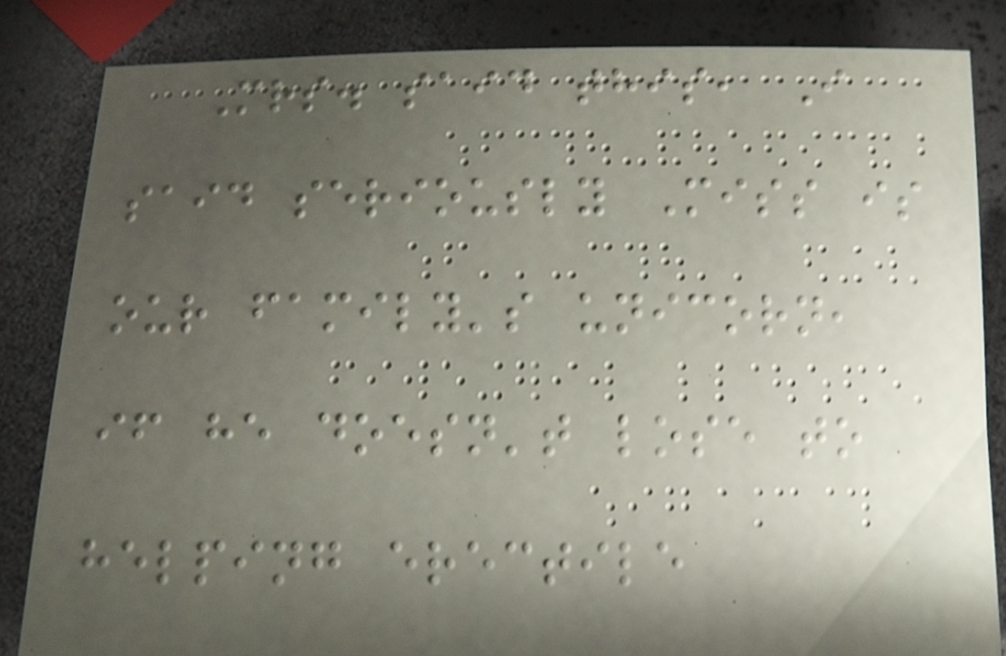Mrs. said this, I
said seriously Miss is
our family's unicorn,
if he doesn't lose to
helping erectile
